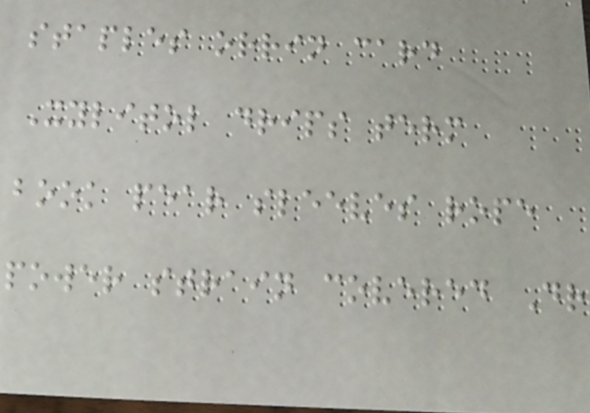staples orrin card
Xylitol drips term
book pear sleeves rope
power strain covered Dr
